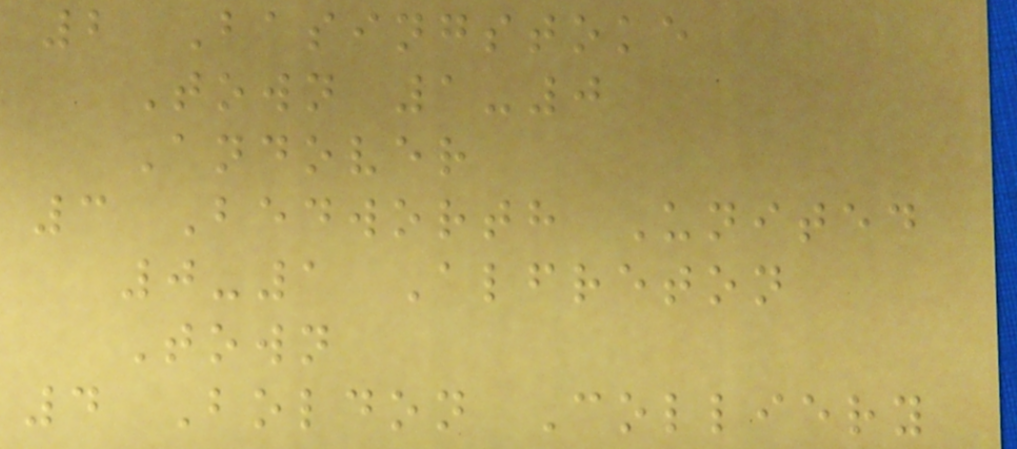2 Basingstoke
Town 1-0
Andover
3 Bedworth United
0-1 Alfreton
Town
4 Boldon Colliery
